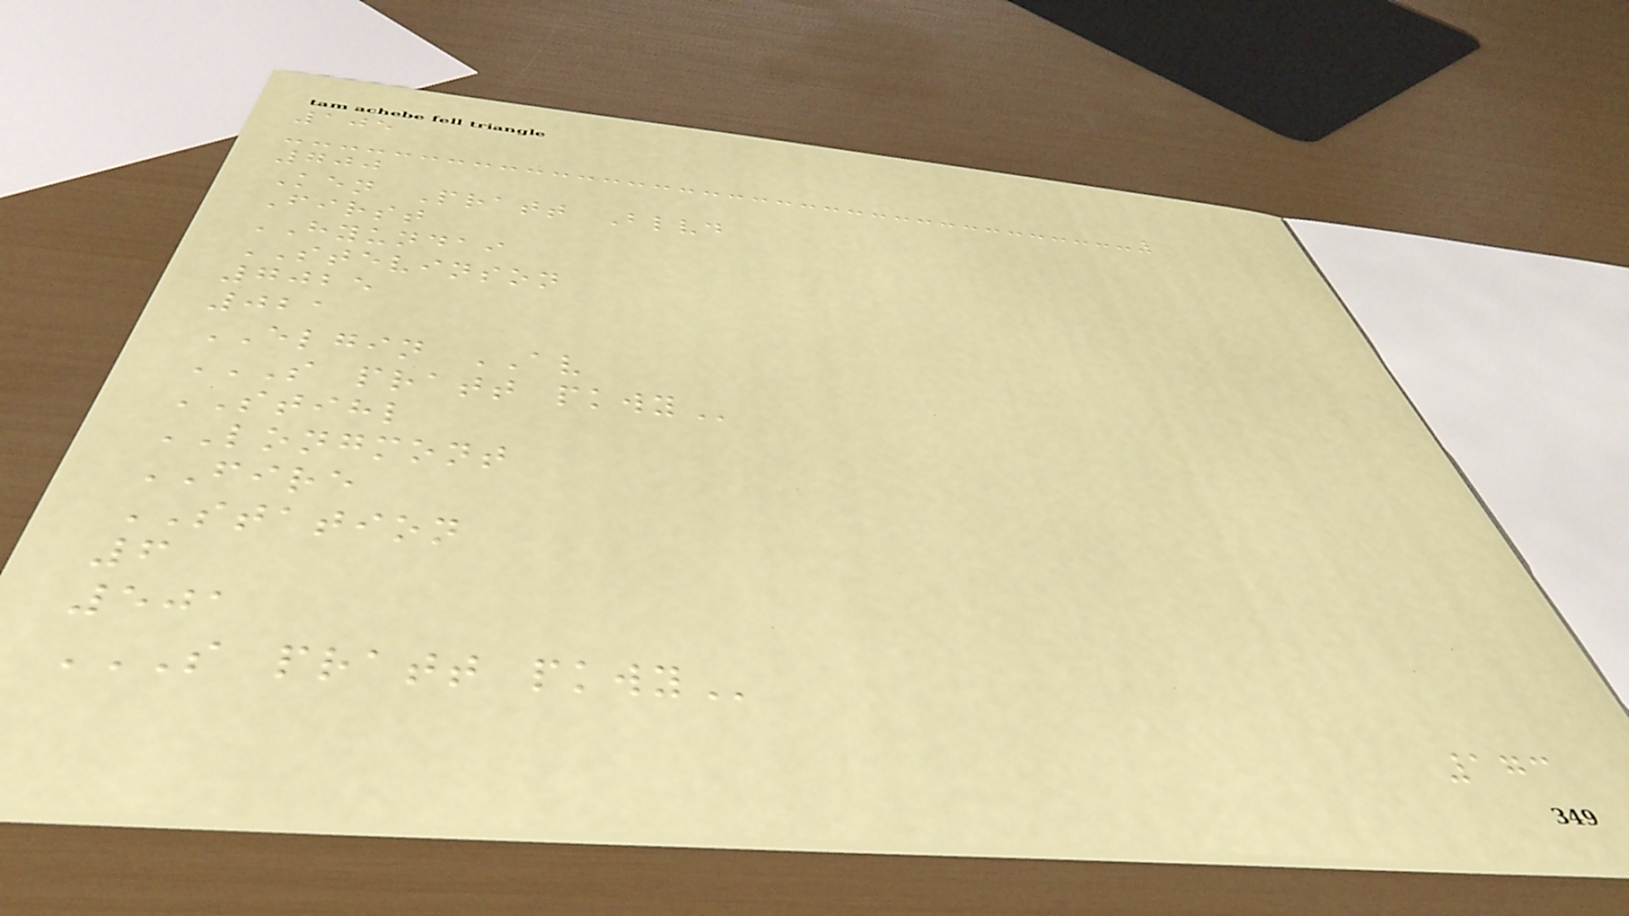105
700
Ken Pratt Blvd
First
HYUNDAI
STEVINSON
7025
021
ELGIN AV
S PRATT PKWY
STIHL
LONGMONT
FIRE
STATION
6
501
S PRATT PKWY
173
